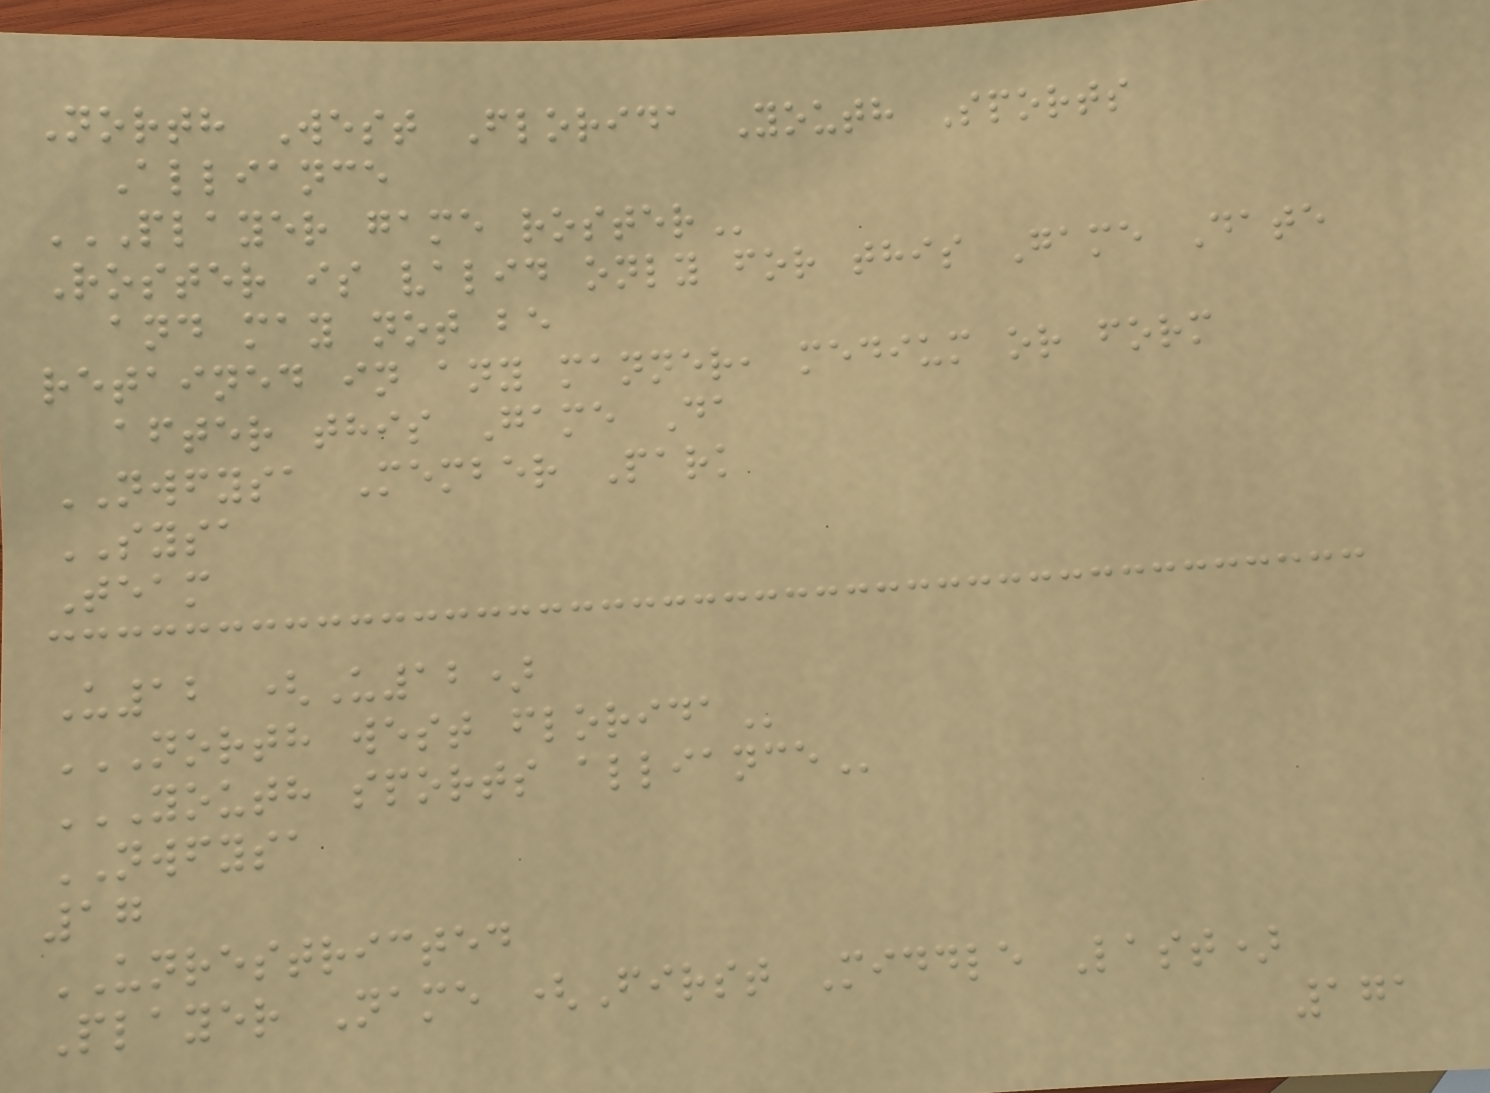North West Florida Youth Sports
Alliance
PLAYER GAME ROSTER
Roster is valid only for this Game Date
and may not be
retained in any manner, medium or form
after this Game Da
NWFYSA Member Park
SYSA
Team
U12 (U12)
NORTH WEST FLORIDA
YOUTH SPORTS ALLIANCE
NWFYSA
17
UNRESTRICTED
Player Name (First Middle Last)
171
